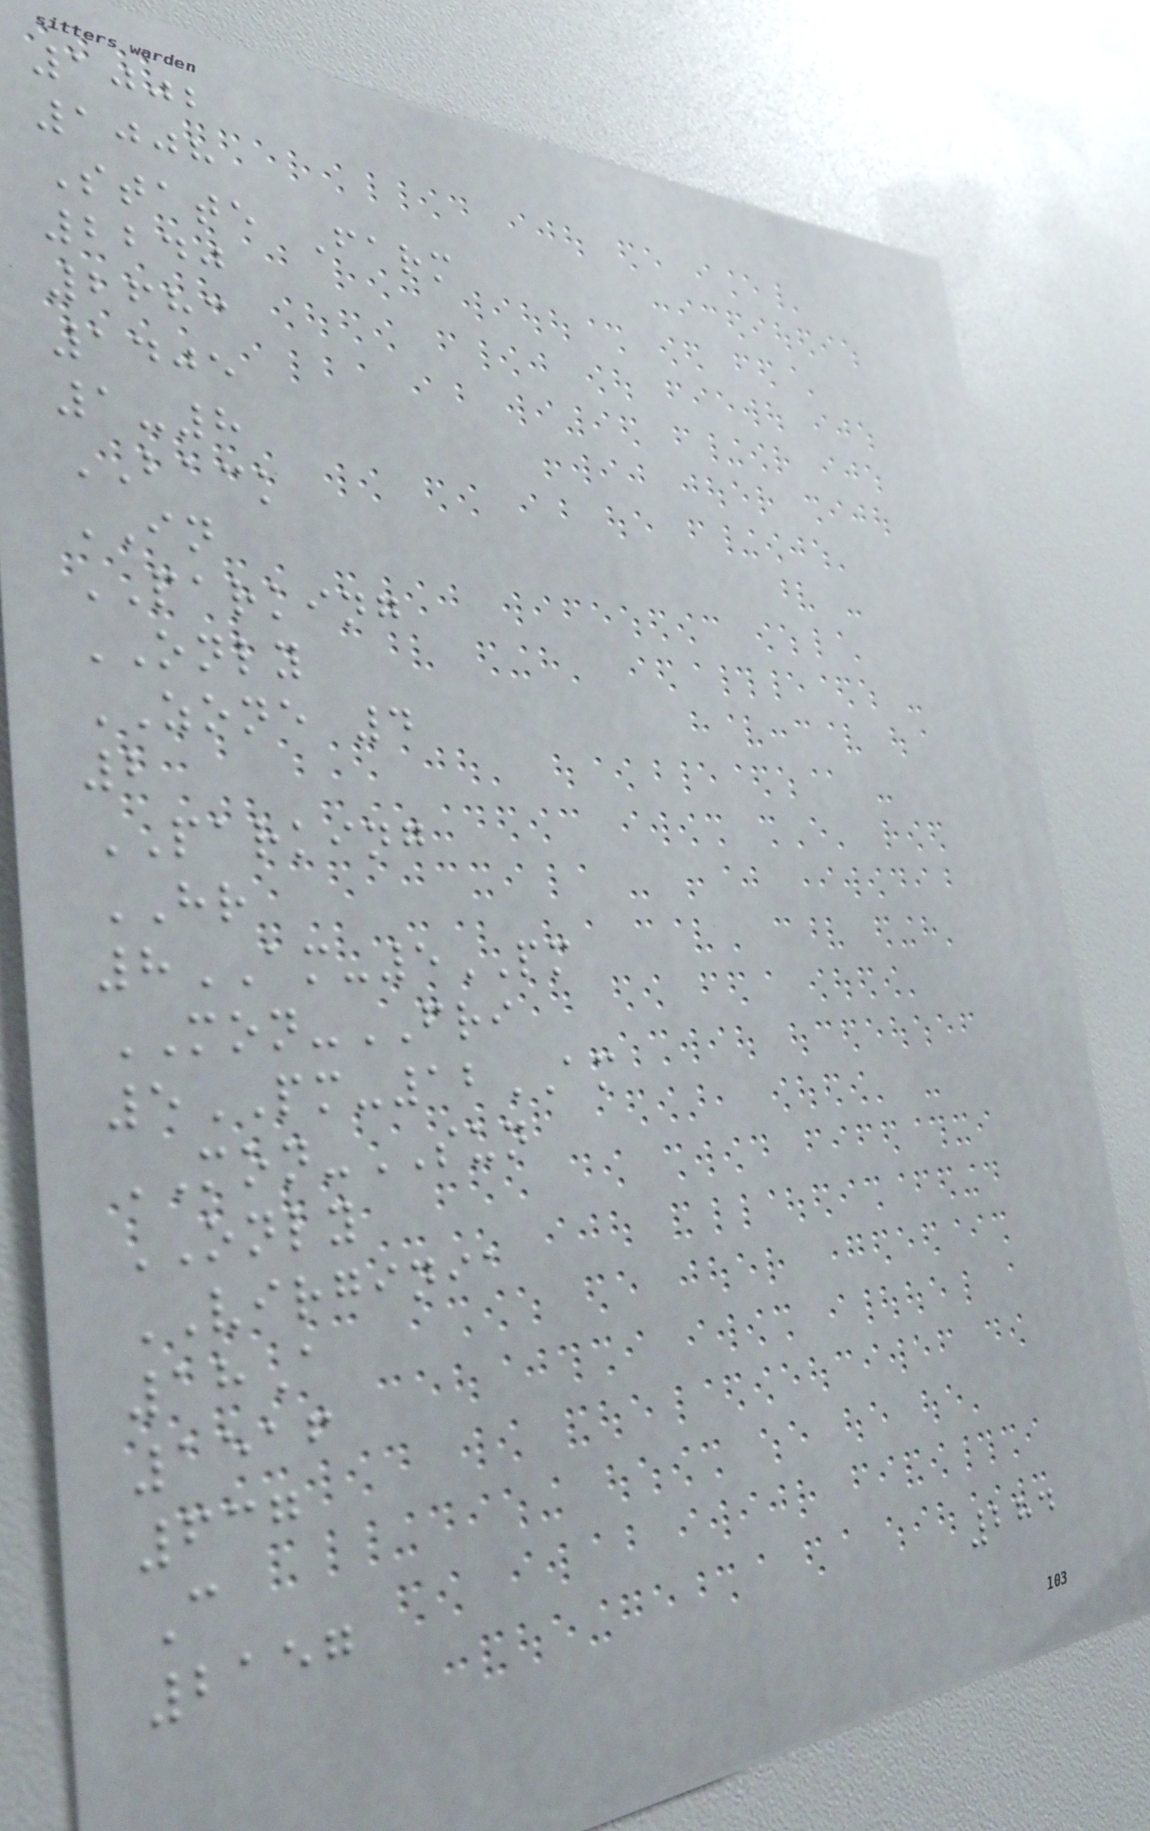1002
1008
State Farm
2240
2683
1405
1-8
BACK
IN
PARKING
ONLY
ZONE 4
2
PARKING
HR
8AM-5PM
MON-FRI
5PM-12AM
MON-SUN
ONLY
VIRGINIA
18A
1516
637
C
2157
284
